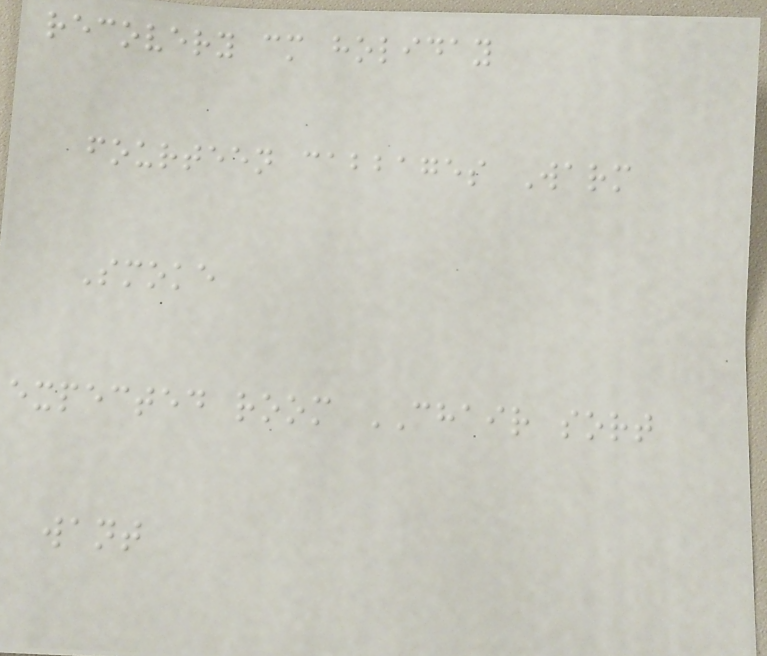recovery cm holiday
fourteen cabbages Warm
Smoke
expected room CHAIR sort
want
